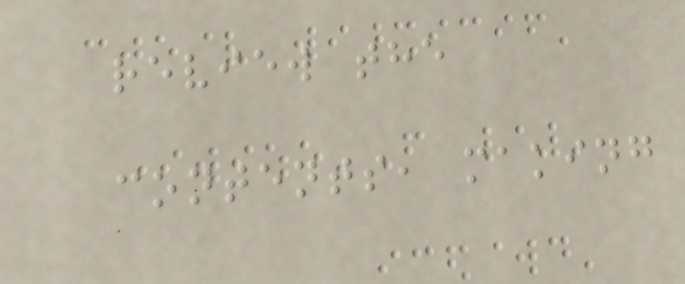review the
contents, making
